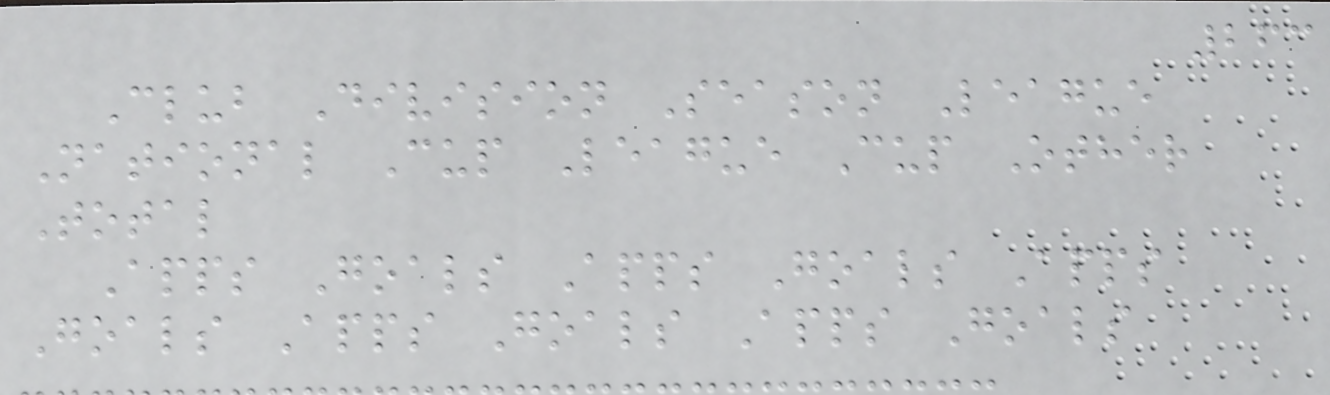263
Club Division Season League
National Cup League Cup Other
Total
Apps Goals Apps Goals Apps
Goals Apps Goals Apps Goals
